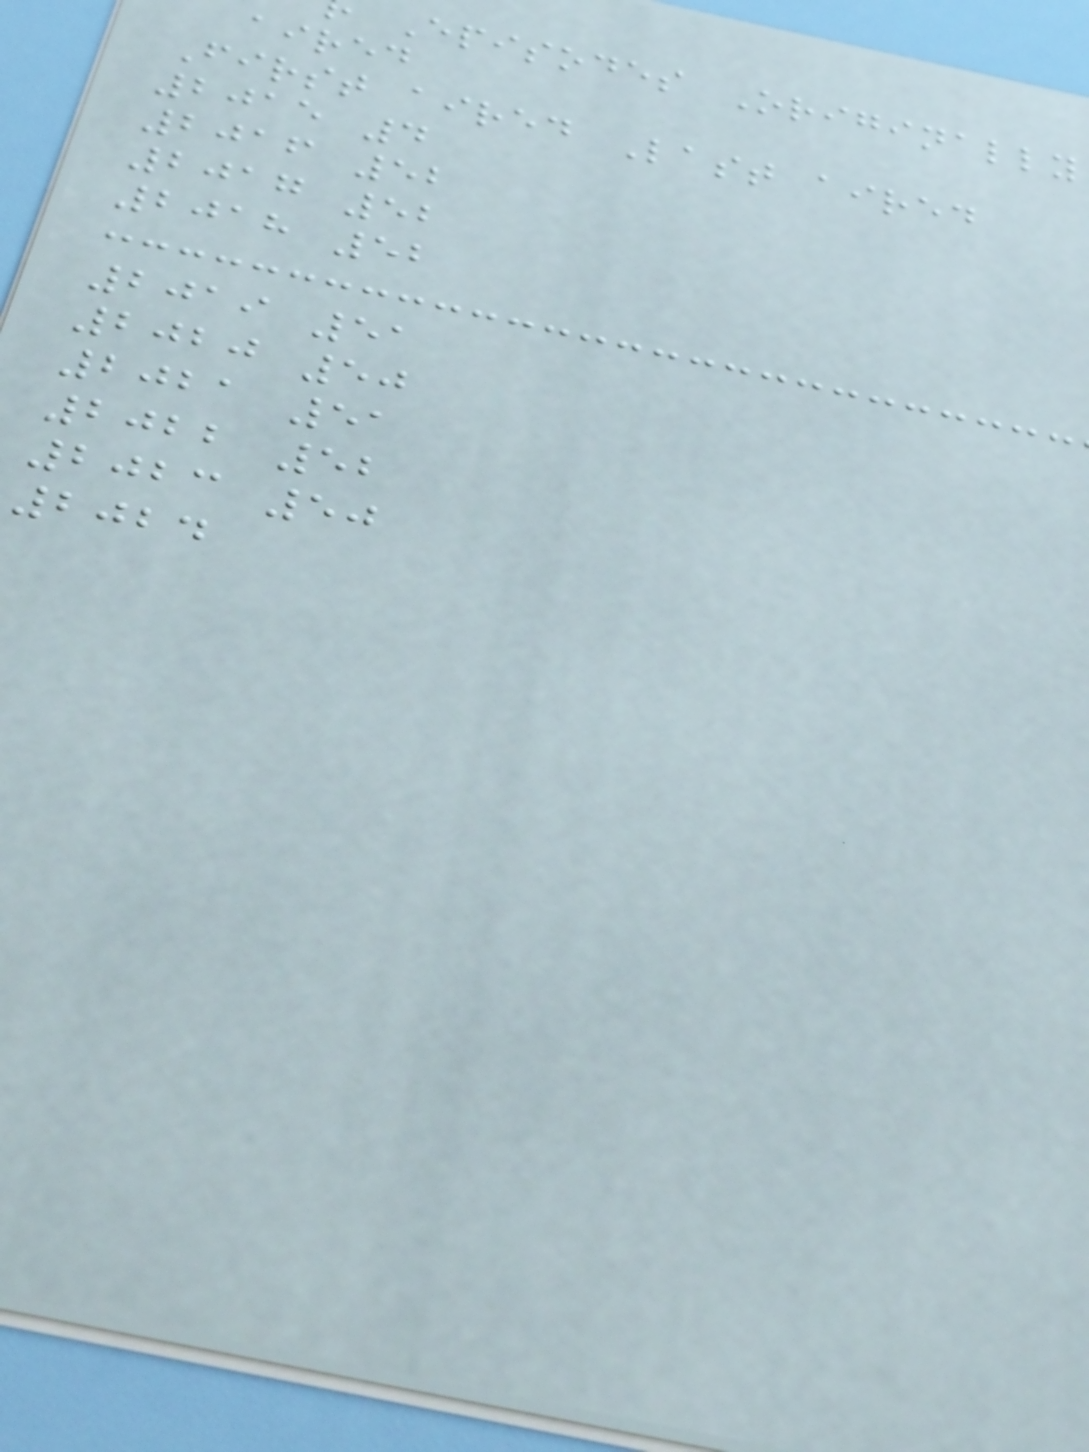Episodes Originally
aired
First aired Last aired
2015 4
2016 52
2017 52
2018 52
2019 51
2020 50
2021 51
2022 52
2023 50
2024
